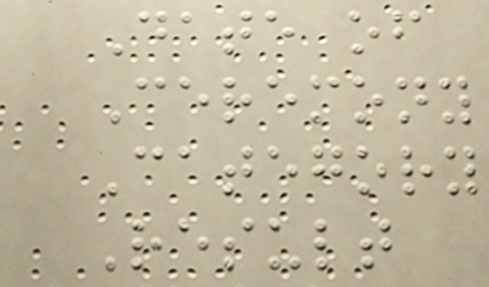Date of
Ceremony
Category
Result
